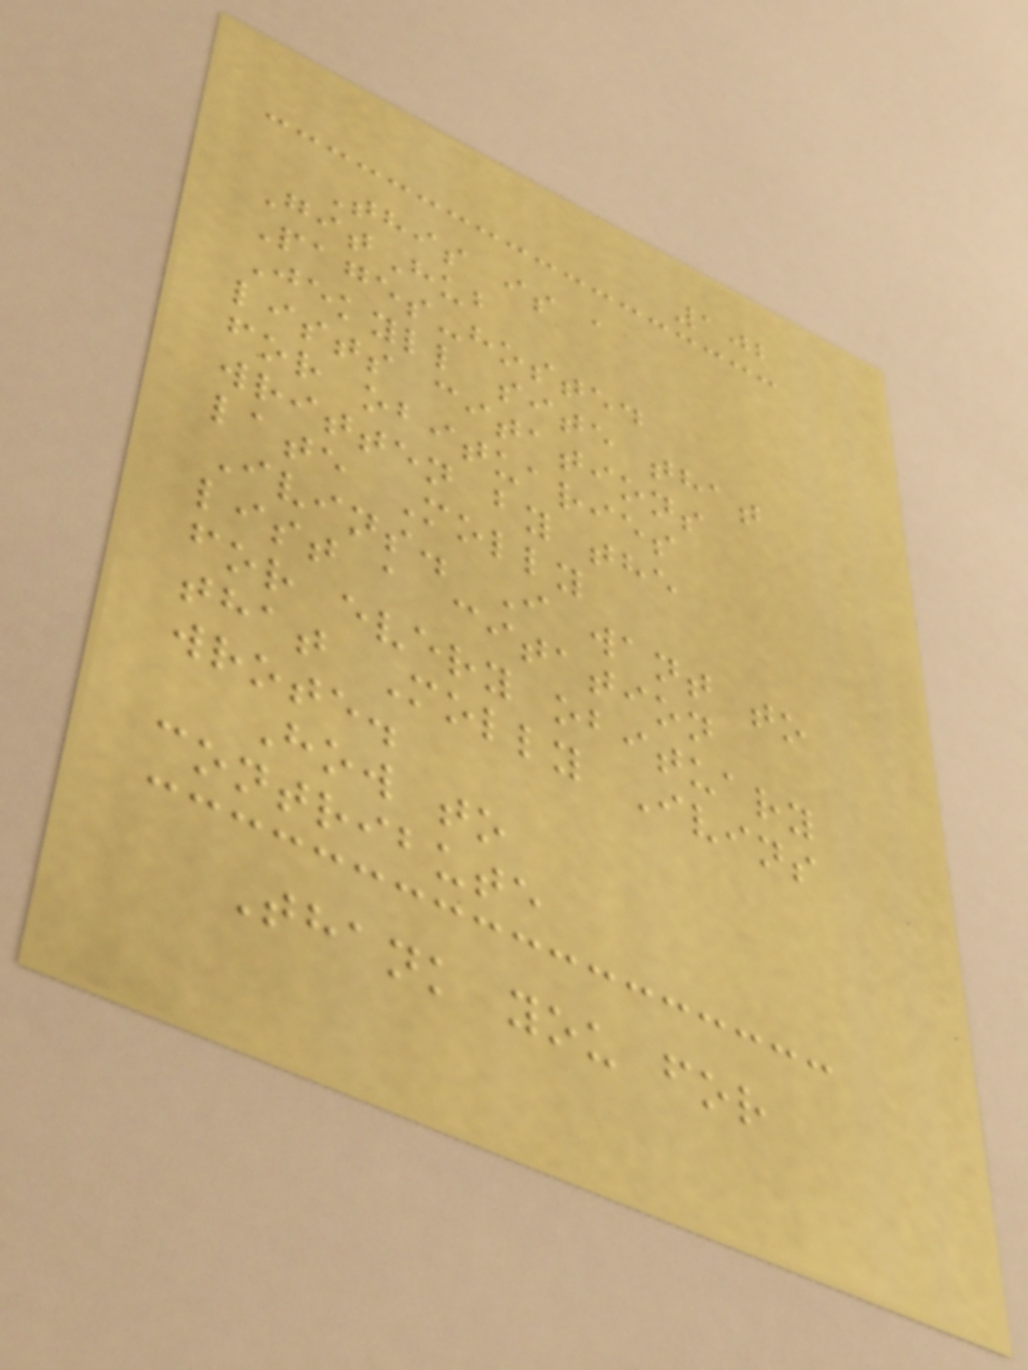102
This is a
GitHub
Pages-hosted
Jekyll site that
lists citations
for obituaries
written by the
late Molly
Ivins. I want to
list a citation
for every obituary
that Molly Ivins
wrote.
How to
contribute
Thank you for
